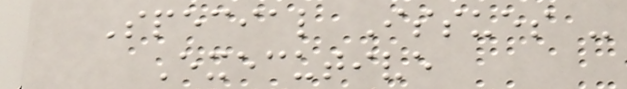Special Issues -
Executive
